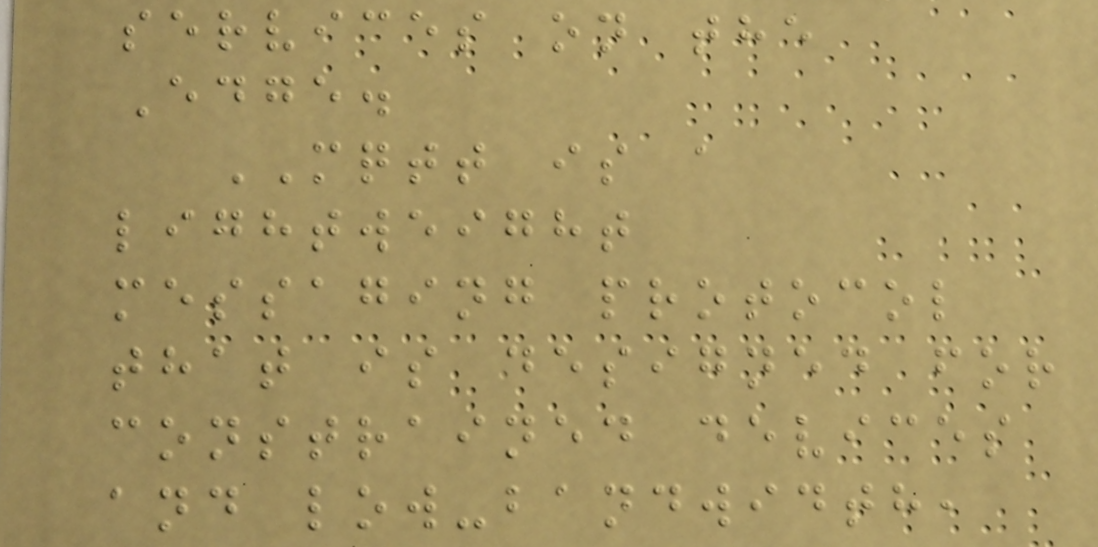services on the
Edge.
MQTT is a
lightweight
messaging protocol
that is designed for
constrained devices
and low-bandwidth,
